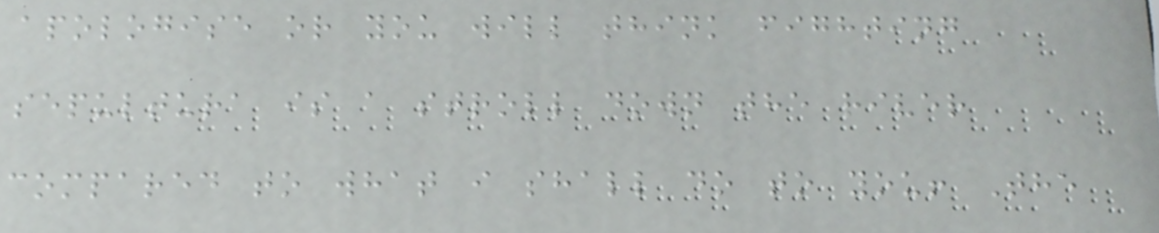apologise or you will think fighting
sepultura is a stroll down the river
compared to what i shall do to you! The
